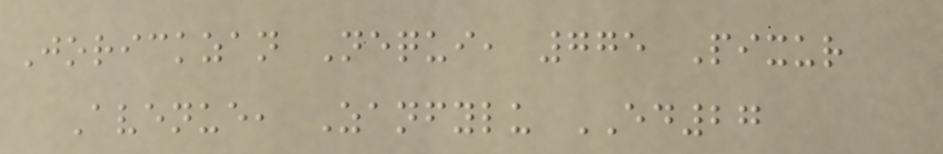Jorickzan Nequi, 775 Pixur
Avenue, Zanfylu ED27
